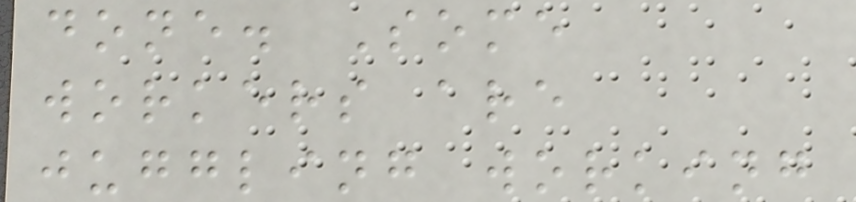done. Some
workers are
juggling working
